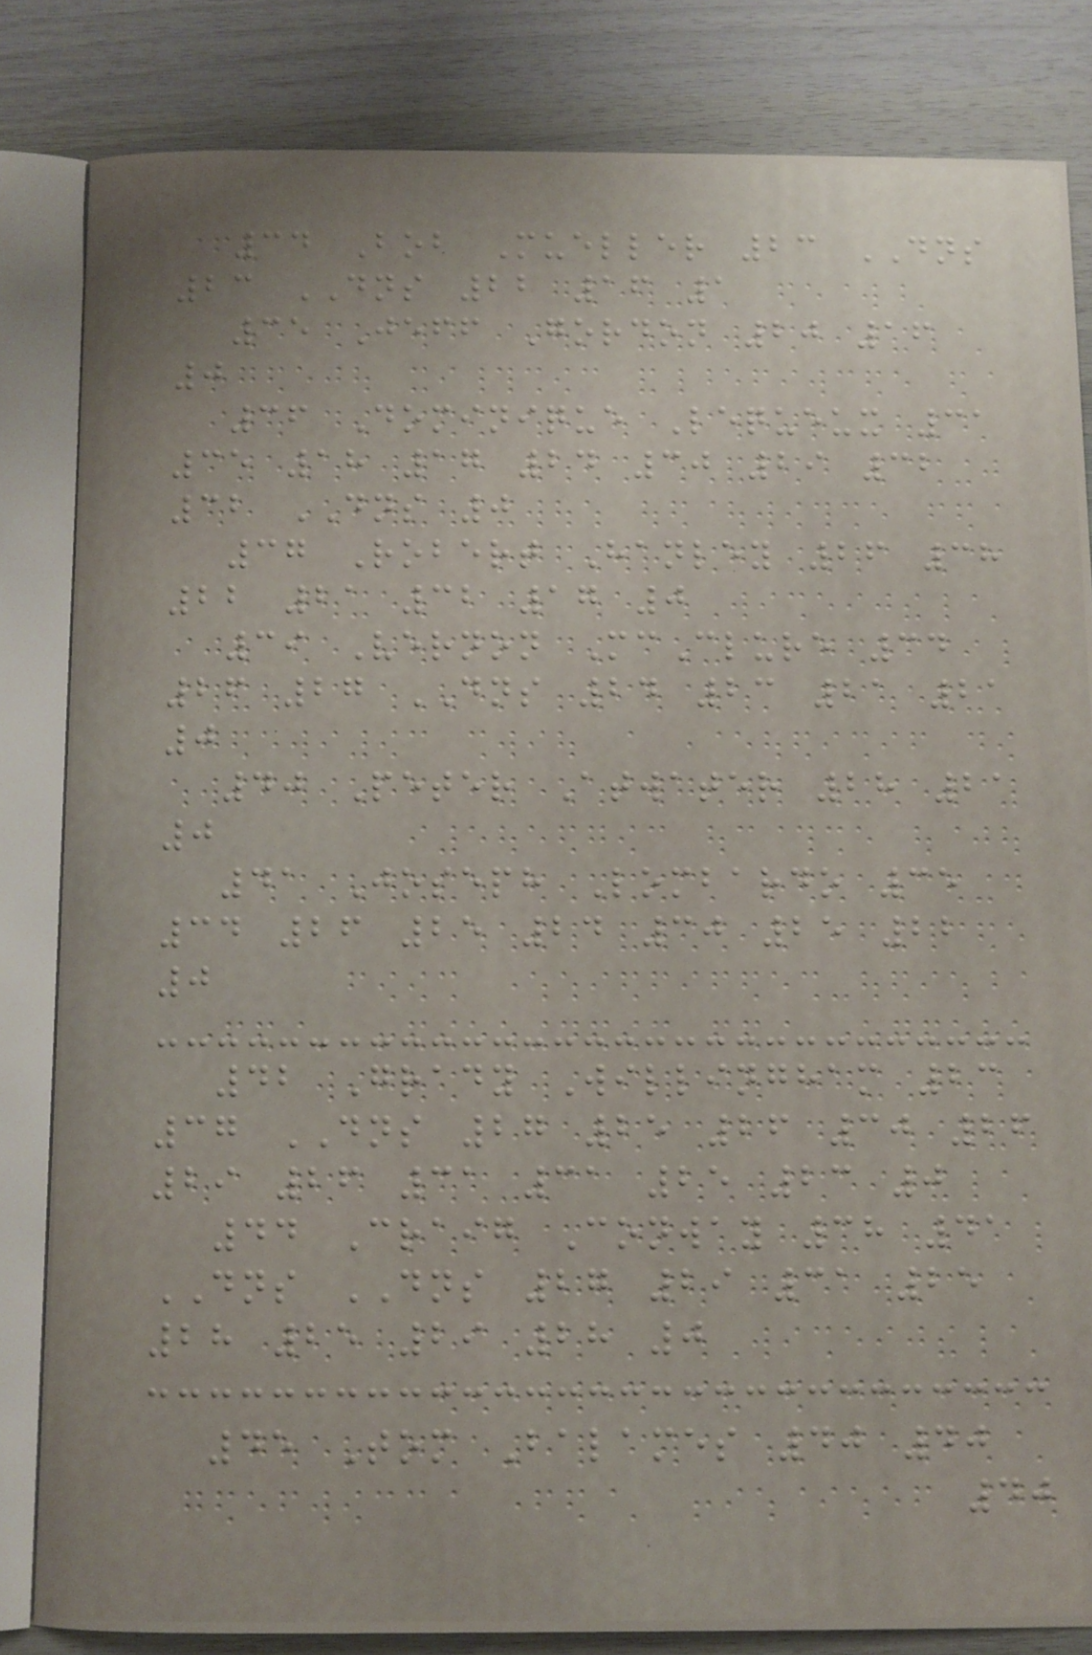34 Bob Mueller 23 DNS
23 DNS 22 16 1
35 Jeff Gordon 20 16
0
36 Dominique Lequeux 31
35 18 17 24 30 29 32
32 DNS 0
37 Robert Hanley 26 38
22 21 32 17 0
39 Vernon McClure 34
26 27 DNS 24 23 21 21
0
40 Peter Atwater 28 21
0
41 Joseph Lombardo 35
34 26 25 24 30 25 22
0
42 Grady Willingham 23
37 DNS 27 25 26 30 26
29 26 31 31 25 23 0
44 Craig Conway 38 41
DNS DNS 27 29 31 25
28 25 29 28 0
45 Tom Balames 40 40
40
